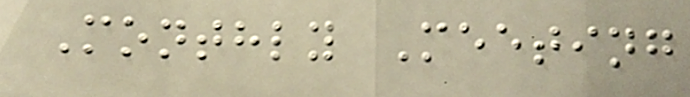Monthly Meeting
